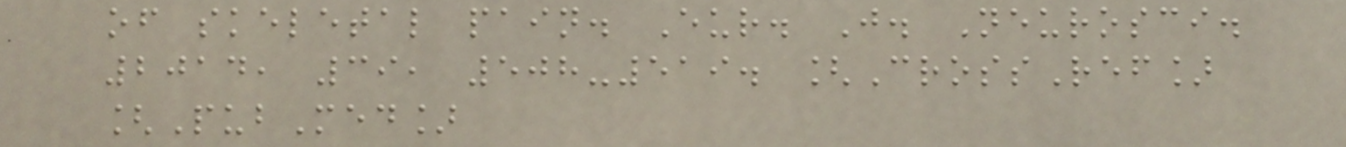of skeletal pain. Eur. J. Neurosci.
2014, 39, 508-519. [CrossRef]
[PubMed]
